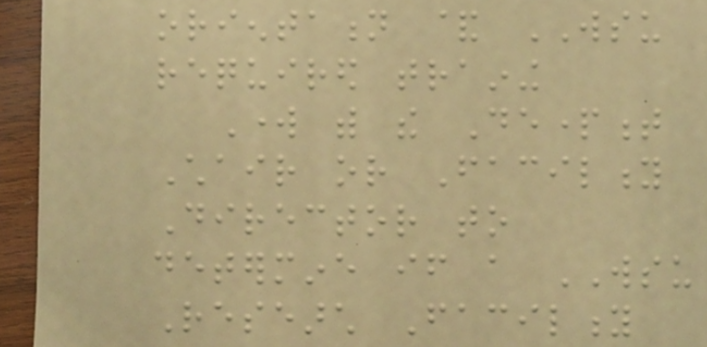orientation & WSU
required training
Work with the Department
Chair or Facility
Director to
determine if a WSU
Research Facility
